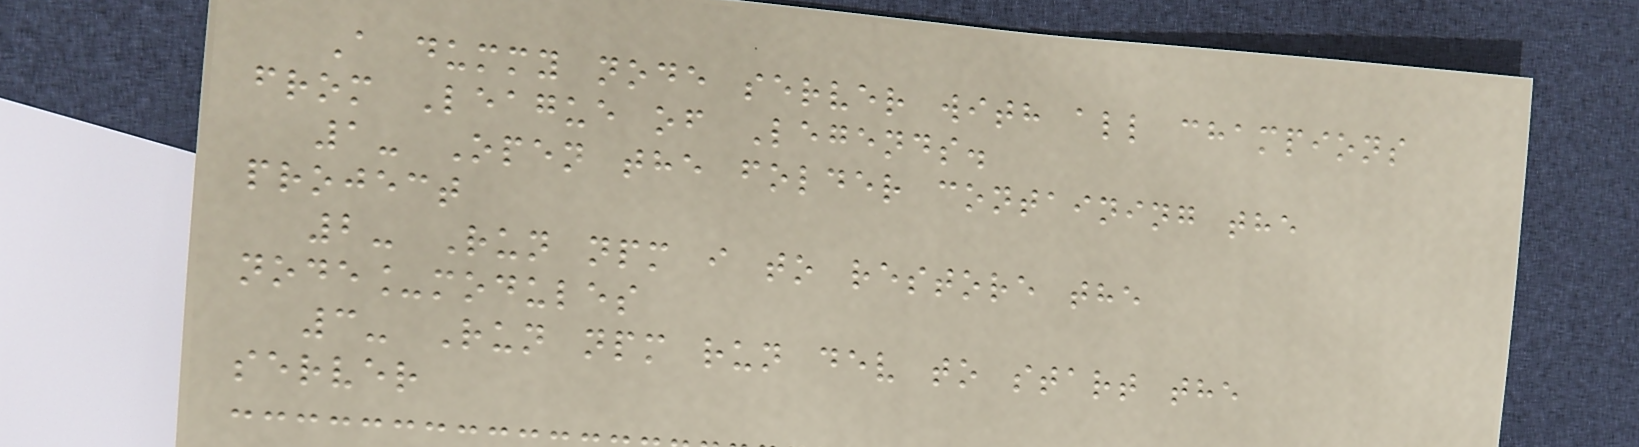A dummy node server with all champions
from League of Legends.
1- Open the folder containing the
project
2- Run npm i to restore the
node_modules
3- Run npm run dev to start the
server
